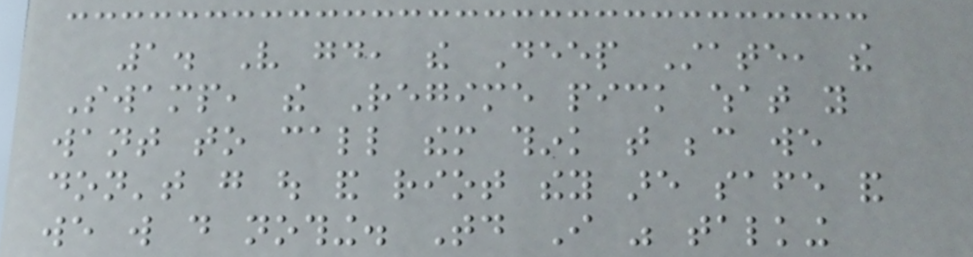1. Very good, the Deep State, the
Swamp, the Regime pick what you
want to call them think that because we
don't go out and riot they are safe and
we will do nothing. Today I was talking
